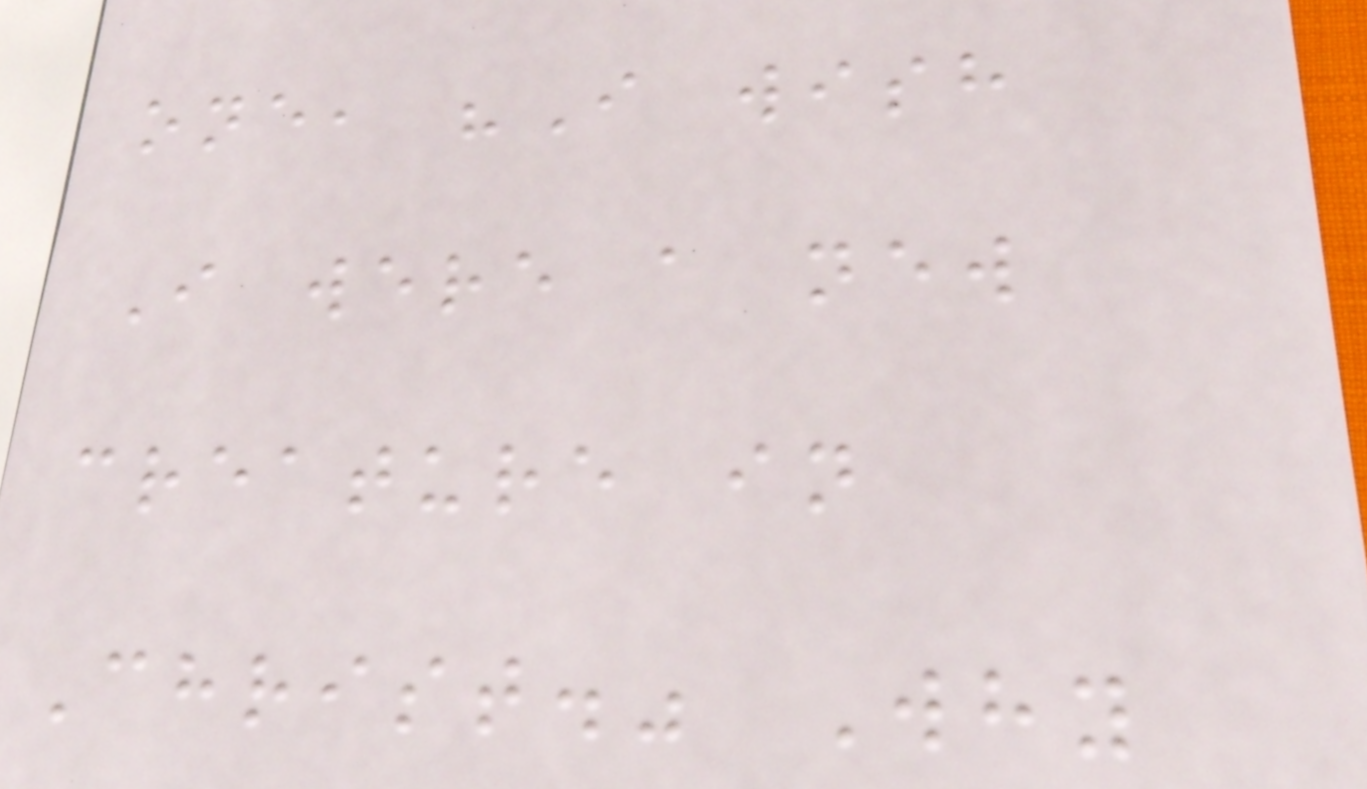one, "I wish
I were a new
creature in
Christ." Why
